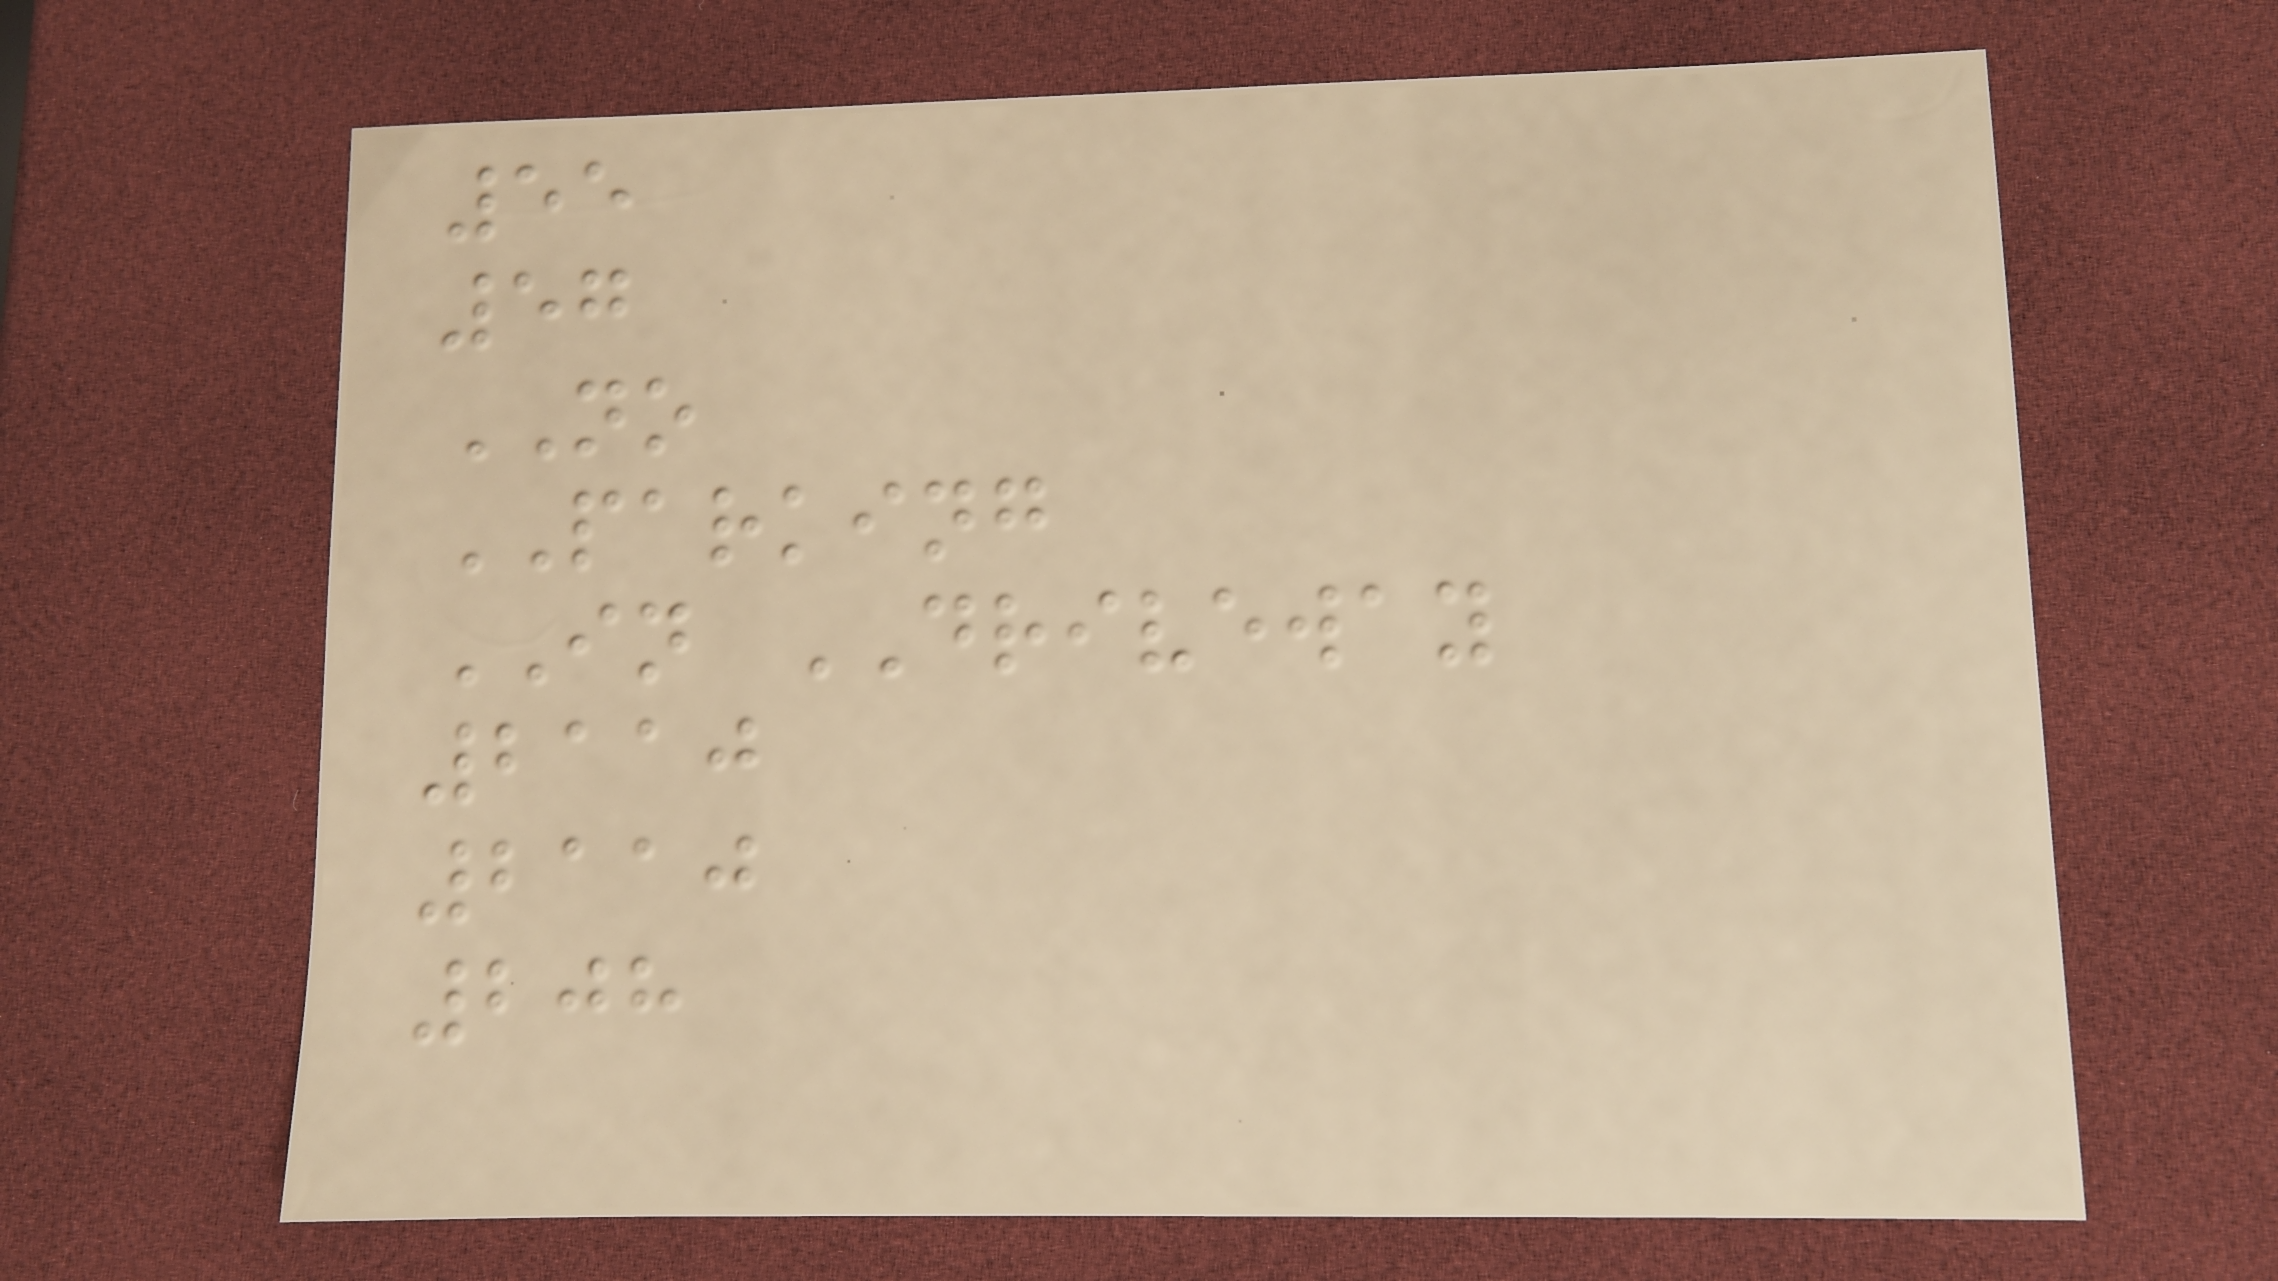55
57
NO
PARKING
IN DRIVEWAY
2110
2110
208
